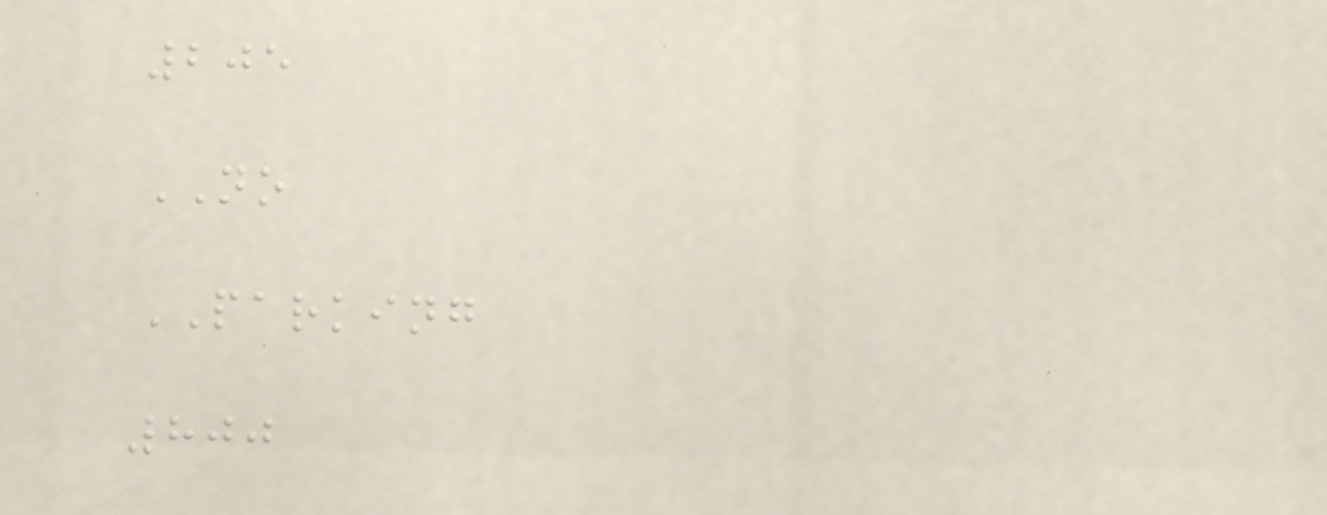205
NO
PARKING
800
